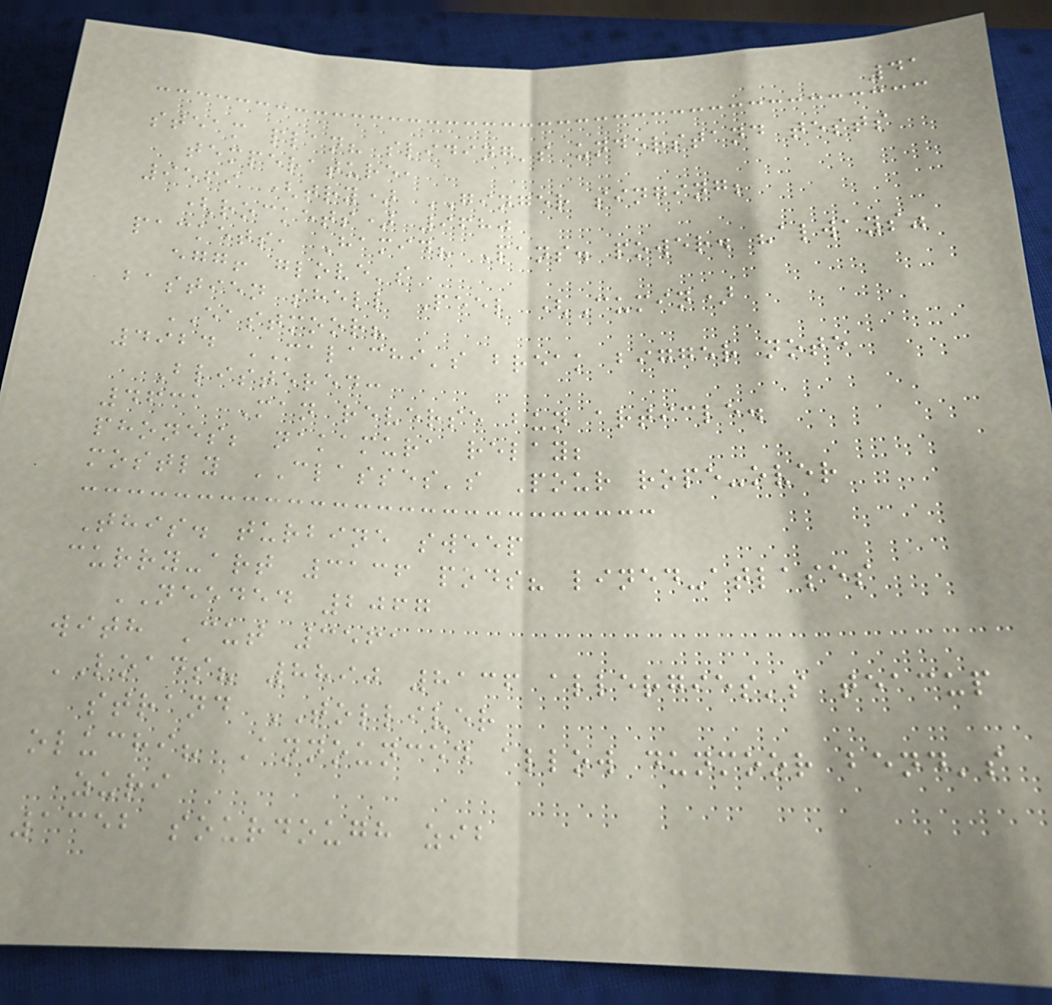41
steam plan? sliding's understand tests
temperature,
9569 (try) GINGER singing;
(rockets) 9680
packets, Hamid? Pans. power. "always"
egg! glove's
bastien shell Peel (Cumin)
EASTMOOR?
4924 MALACHI's break bigger note
Blistered:
4631 Man reverse bun article.
phones; nakamura relay;
mostly CLASSES's Pour rope-over
This. turbine sweep
curry-art 3136 pods? lined-atlases
NEEDED 2067
with Cut 3561
LOADS? 8890 8136 allergies's teacup
strand TOLLIVER
oluchi? Announced allow dunmoor bend's
zuri
1352 sourdough zib
